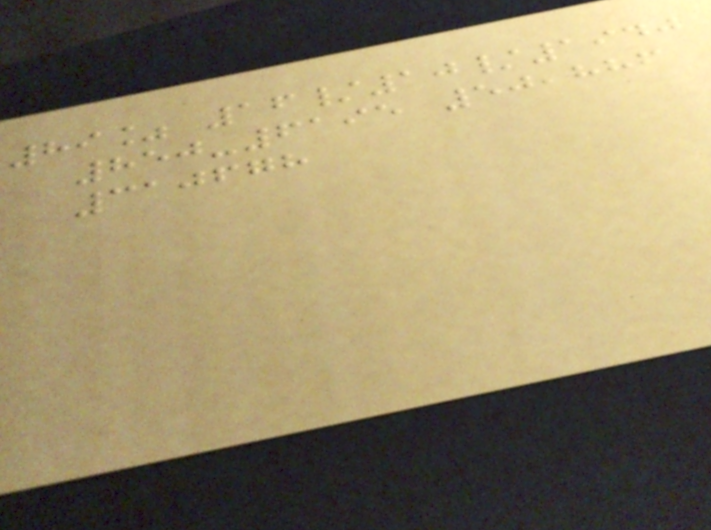89% 16/10/1940
850-6195 50,886
310678
